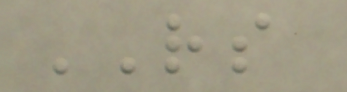RS
